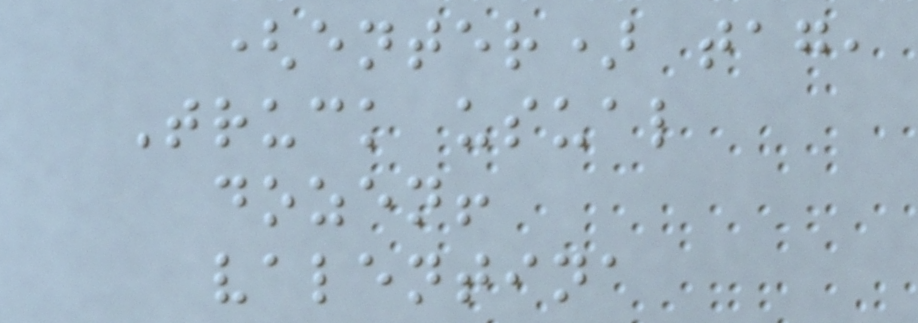(enter) tag,
Truck usual
dozen!
valentina
